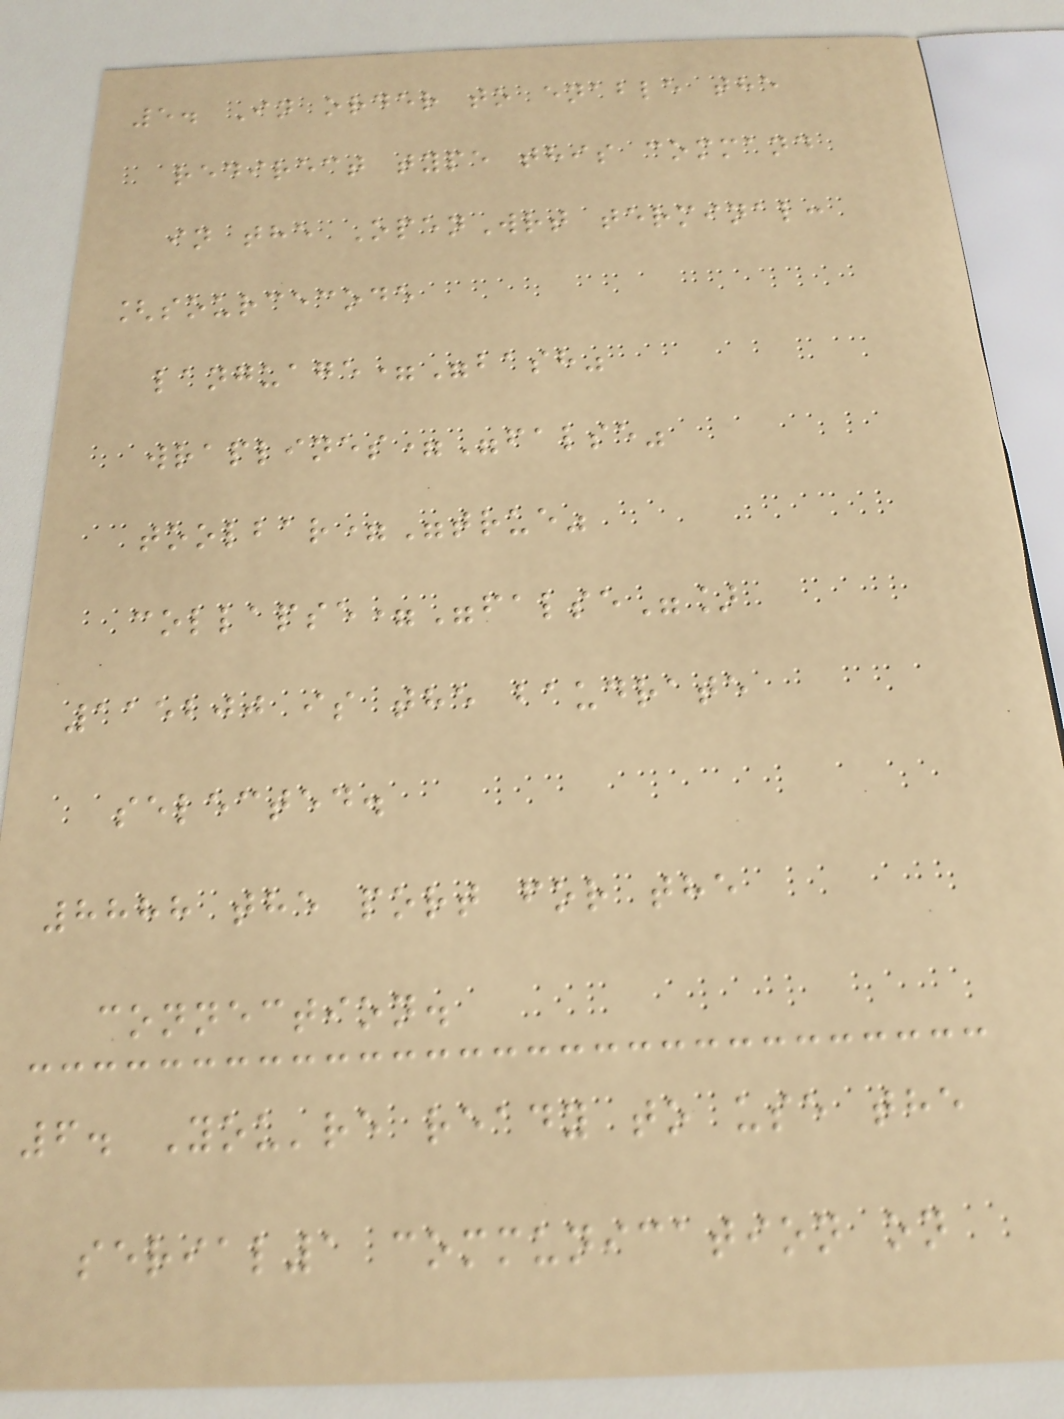5. In order to enable the
redirect type this command
in the OpenWrt terminal:
[sourcecode
language="bash"
wraplines="false"
toolbar="true"
collapse="false"]
115200 is the baudrate
selected.
8888 the port for the
connection.
6. You're ready to use the
serial1 communication on
